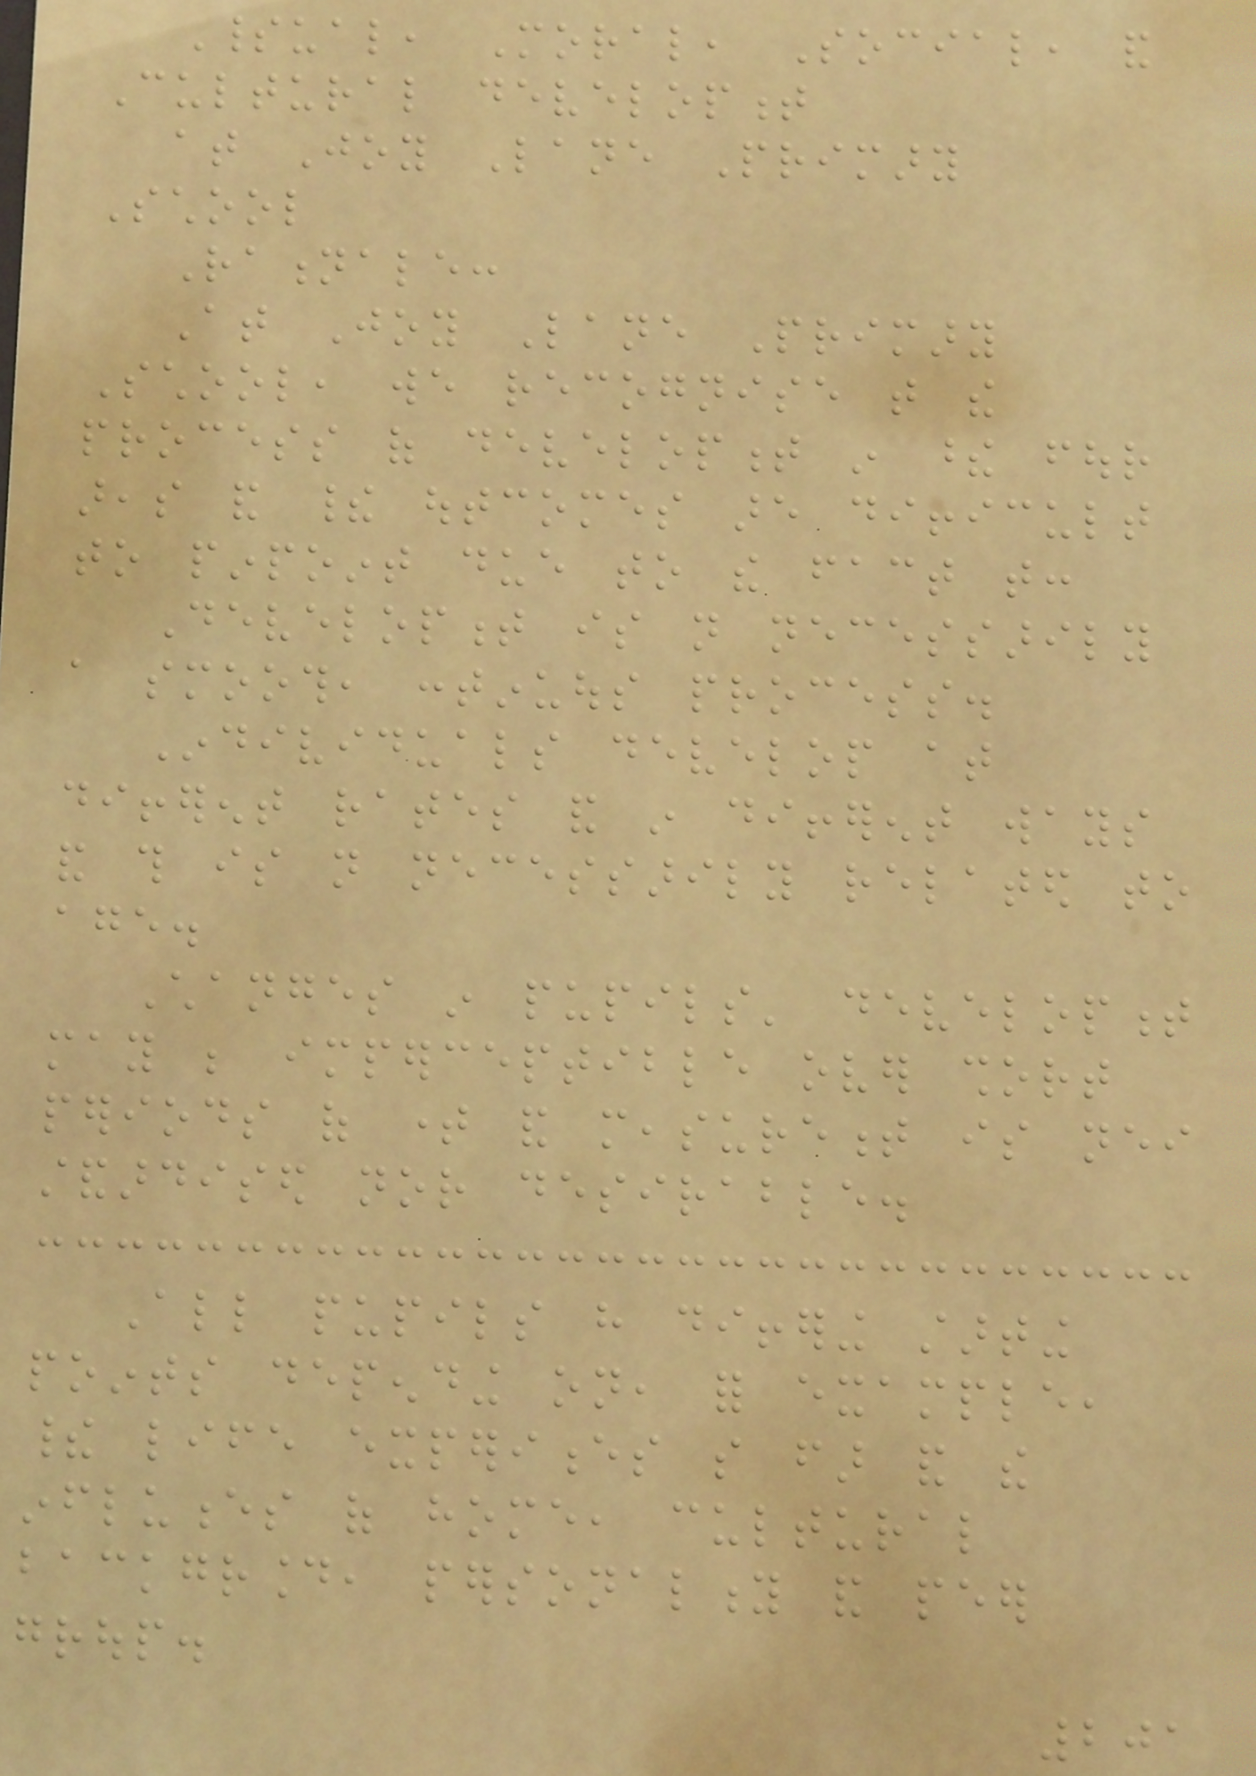Spiritual, Moral, Social, and
Cultural development
at Joy Lane Primary
School
Rationale:
At Joy Lane Primary
School, we recognise that the
process of development in these four
areas and their outcomes are difficult
to pinpoint due to the fact that:
Development is not necessarily
a smooth, continuous process.
Individuals develop at
different rates and in different ways
and this is not necessarily related to
age.
Changes in pupils' development
may be imperceptible over short
periods of time and measurement is neither
standardised nor desirable.
All pupils have differing starting
points depending on, for example,
their life experiences so far and the
influences of home, cultural
background, personality and peer
group.
201
